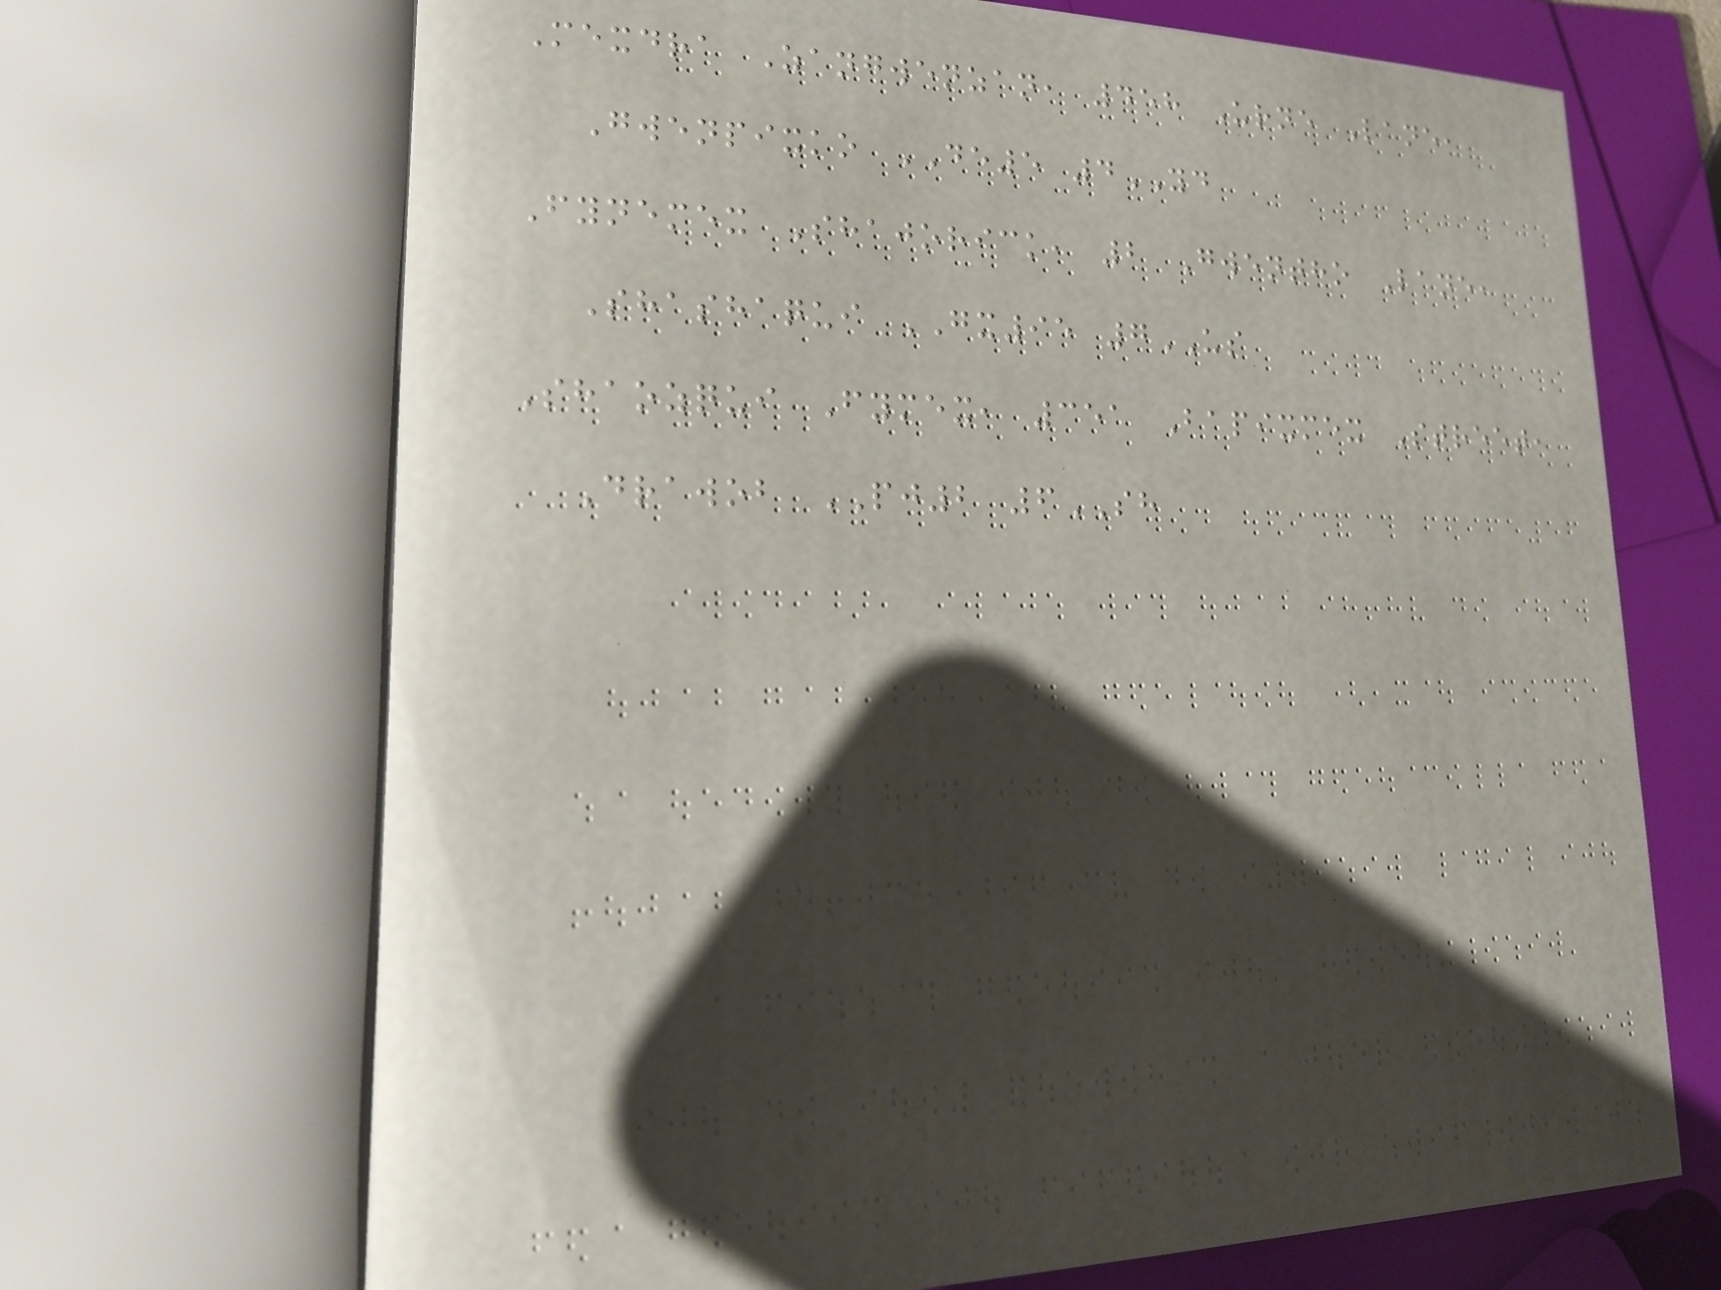Mexdra Zangwenzan, 458 Urne Lane,
Gwenpixko DE5 4YD
Fynemex Shajorick, 2 Gwentho Lane,
Shashaqui GX95 7US
Shaozqui Fymex, 351 Bapixmex Street,
Drawob PJ2 6SH
